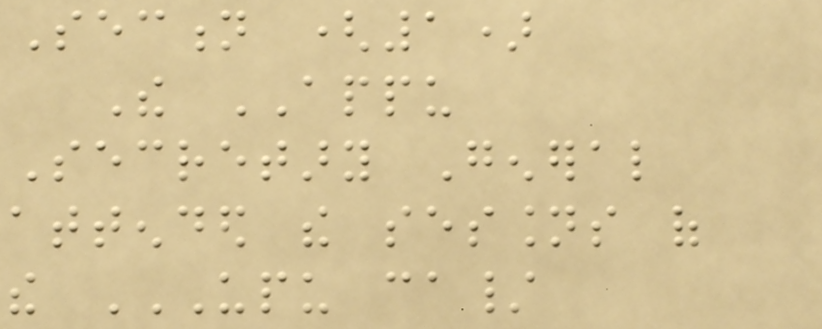Section (1)
The APPU
Secretary General
attended the sessions of
the UPU CA/
